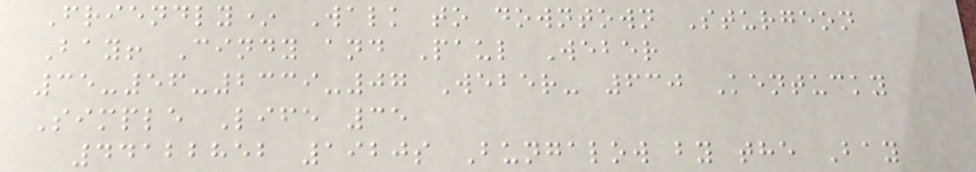Friendly* Walk to downtown Sturgeon
Bay! Cindy and Paul Weber
35-56-2339-07 Weber- 630 Kentucky
Simple Life 35
44122852 1920s Bungalow by the Bay
